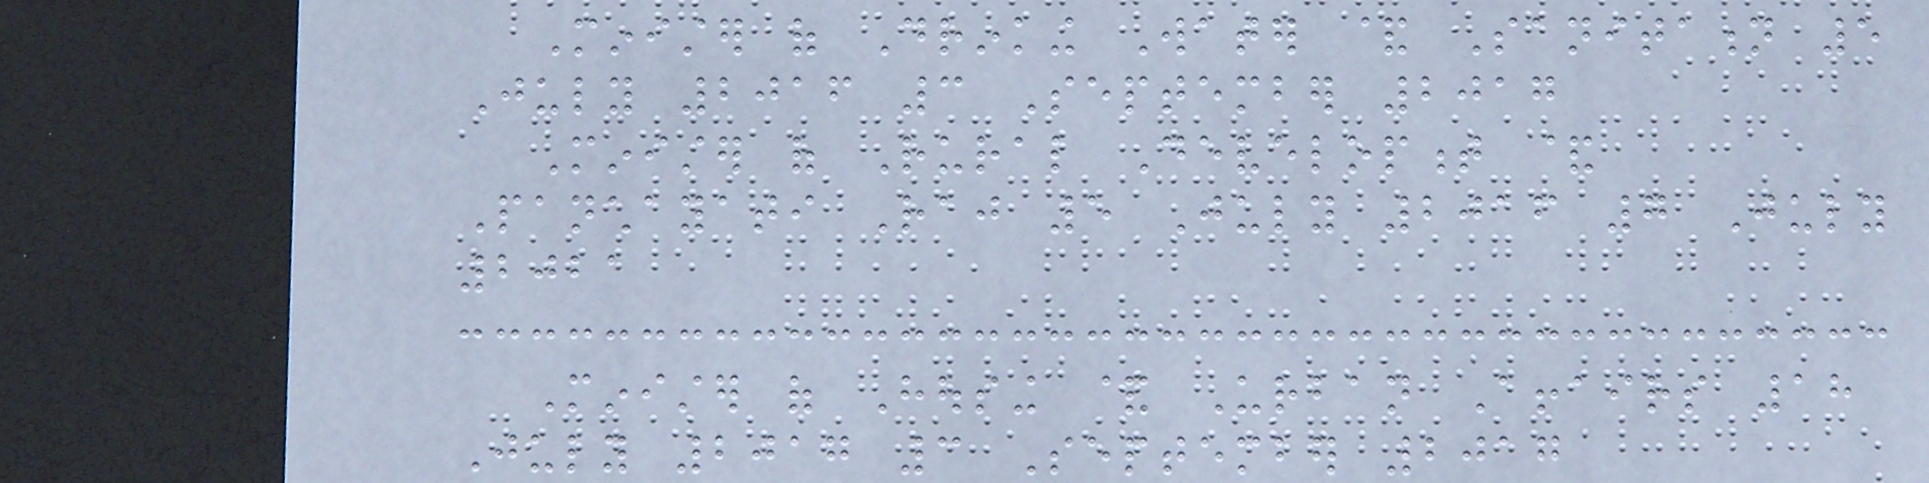Minister of Drinking Water & Sanitation 5
July 2016 3 September 2017
Minister of Rural Development &
Panchayati Raj 5 July 2016 7 July
2021
Minister of Housing & Urban Affairs 18
July 2017 3 September 2017
